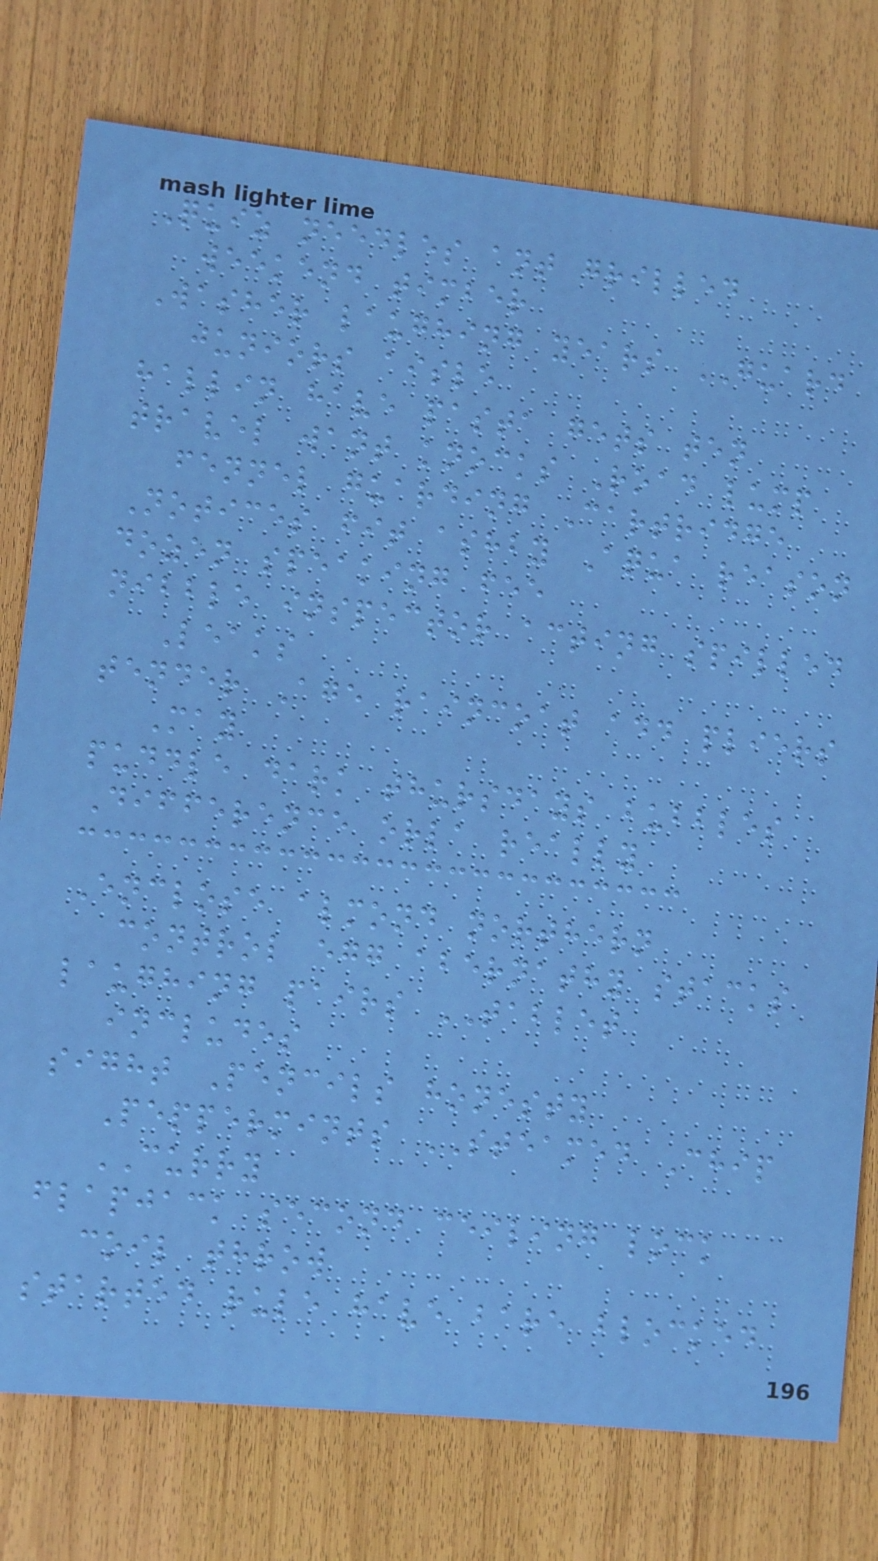Quiz needles ant grilled
weekend timber
Washer laughing years GUARD
juniors aisle
hallin have pasta gets ten
travel want knocks Road lump
fennel guarding Cartridge
Notices fit ashby Aqua reason
dozen speaking fee
nibble inspector acting spilled
Leaks
tender Age raincoat add pliers
May
puddle dark thursdays bubbles
Difference orla really
Enclose almond northern
control egg abernathy stacks
laughing pairs TABLET
includes
sight Pencils honesty
Peppermints STEAMED Chip
CURRY
flapjack second ceiling lock
coil throw
started rule have bare blocked
